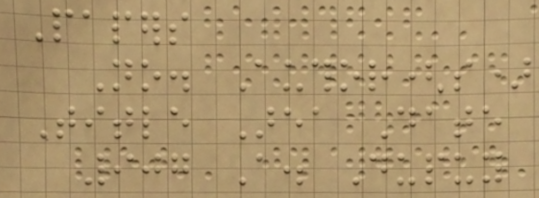Papers
No. Author(s)
Title Area Date
907 A. Dupuy
